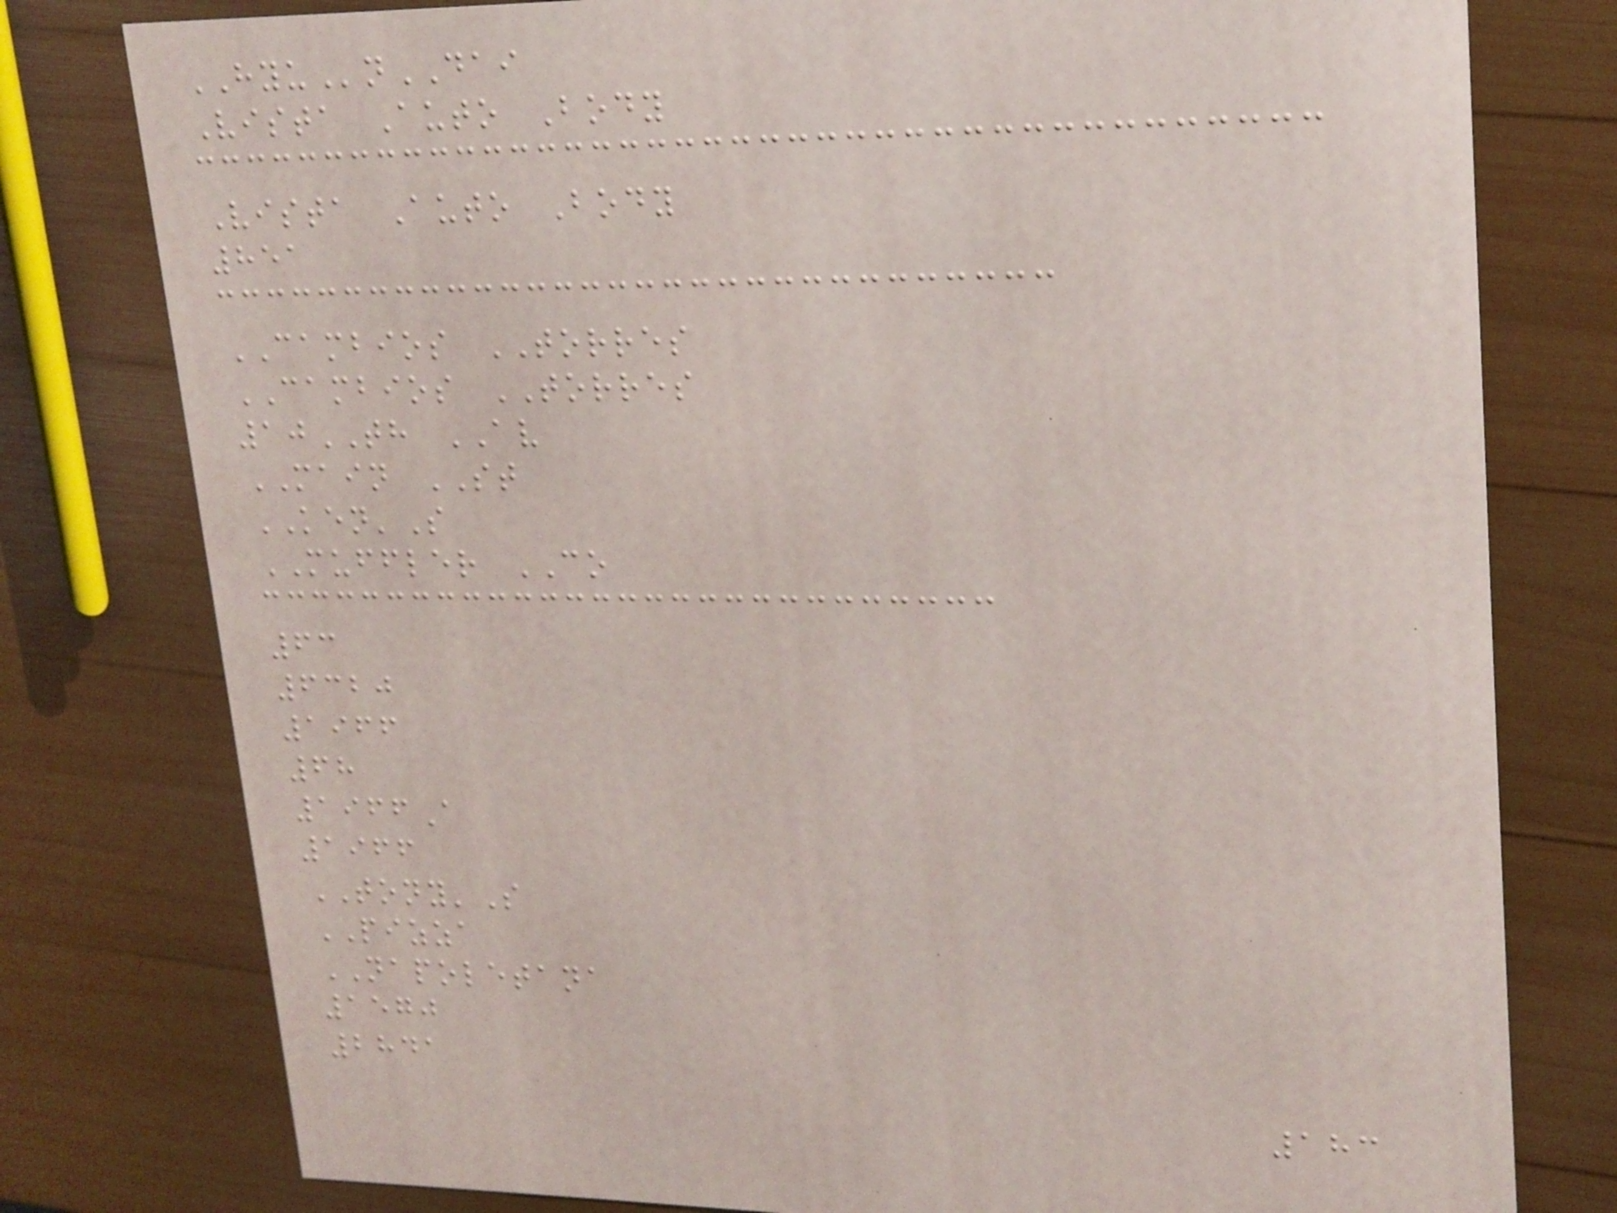HYUnDAI
Vista Auto Body
Vista Auto Body
851
CAMBIOS TORRES
CAMBIOS TORRES
10TH AV
MAIN ST
KEN'S
MUFFLER CO
63
6320
1966
68
1966A
1966
TONY'S
PIZZA
NAPOLETANA
1570
2841
183
